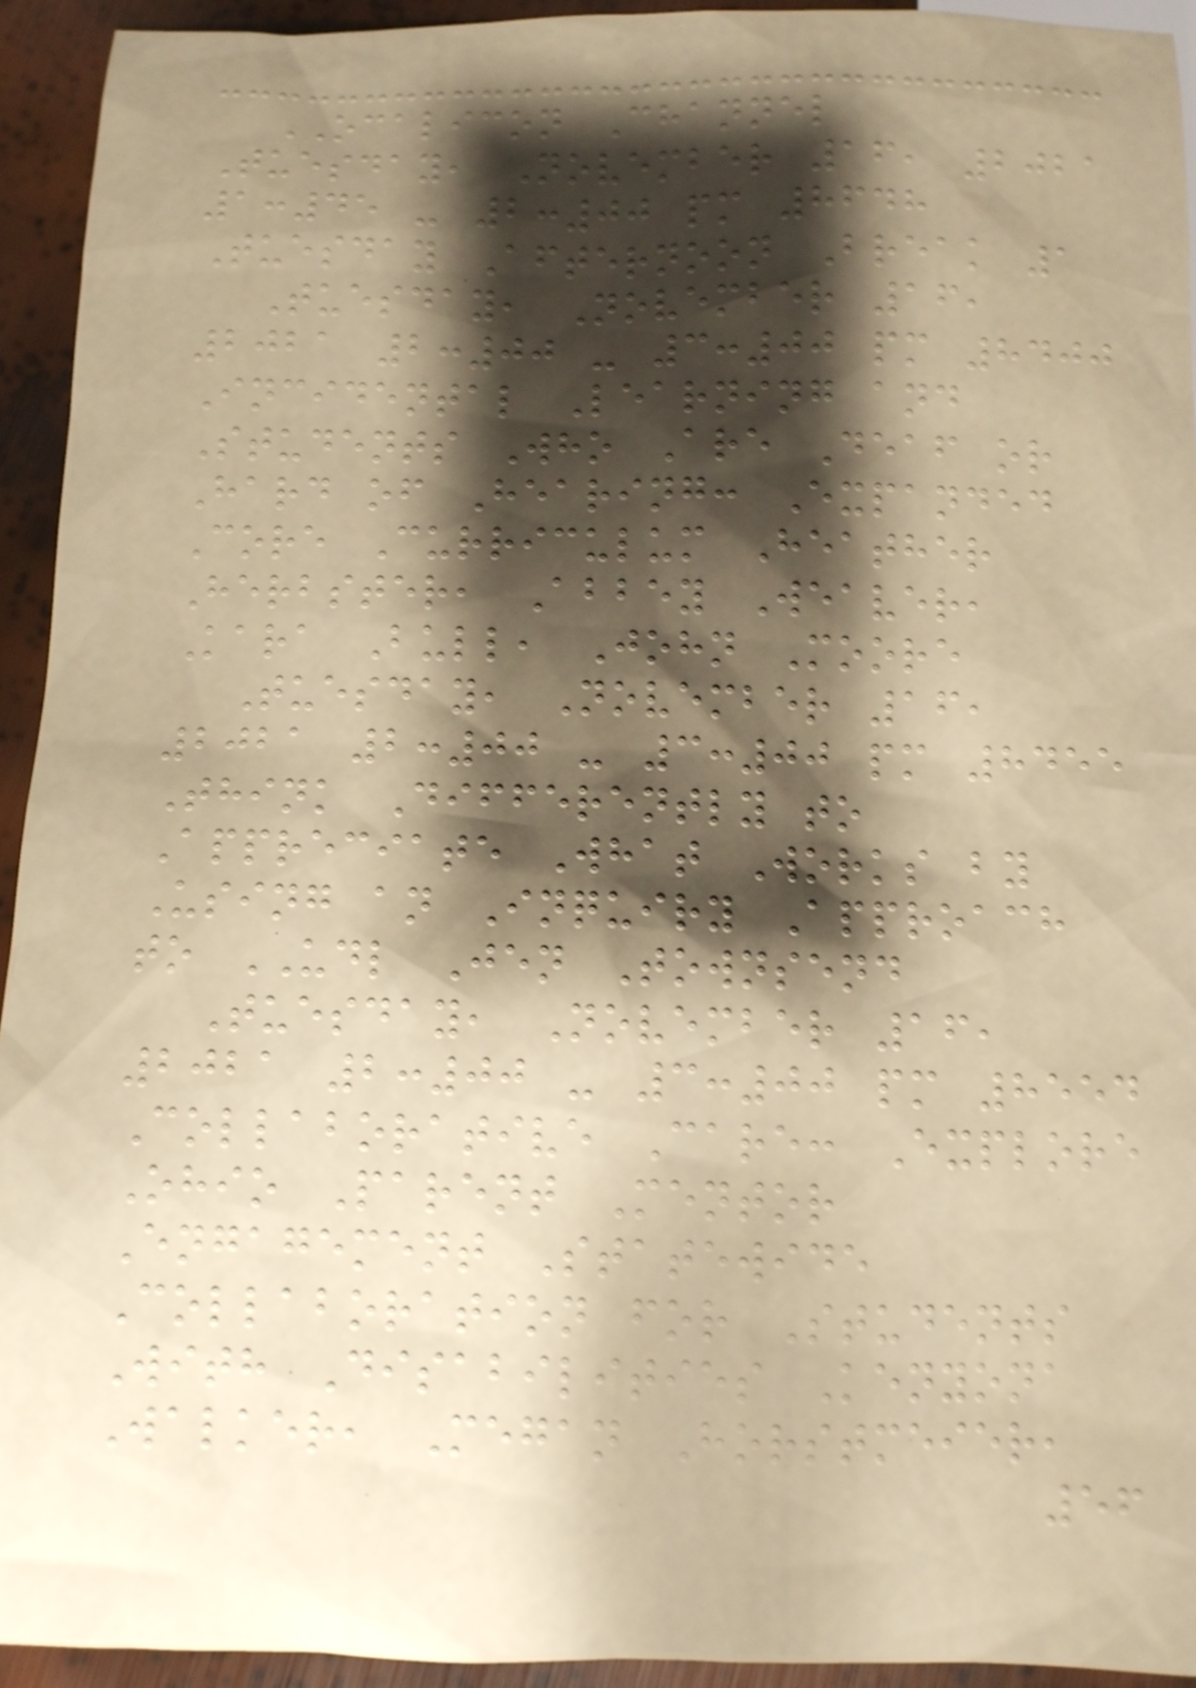OCALICON Channel
Tuesday, November 16, 2021
1:45 - 2:00 pm 8648
Tuesday Afternoon Break 1
Tuesday, November 16,
2021 2:00 - 3:00 pm 8400
Incidental Learning and
Students Who Are Deaf or
Hard of Hearing: Expanded
Core Curriculum Heather
Herbster, Abbey Weaver,
Kara Bull, John Moore
Tuesday, November 16,
2021 2:00 - 3:00 pm 8455
Think Differently to
Appreciate What Works by
Using an Inquiry Approach
to UDL Jen Townsend
Tuesday, November 16,
2021 2:00 - 3:00 pm 8554
Collaborative Care: Explore
Ohio Parent Mentor
Engagement Statewide
Collaboration for Students
With Disabilities Kenyona
Walker, Megan Horstmeier,
56
